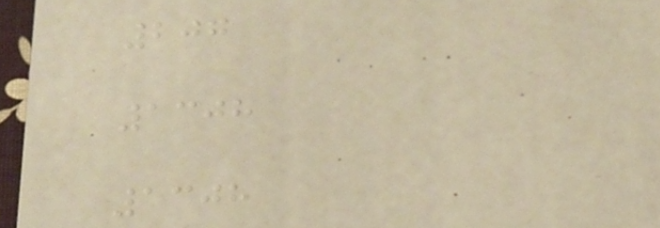207
1308
1308
